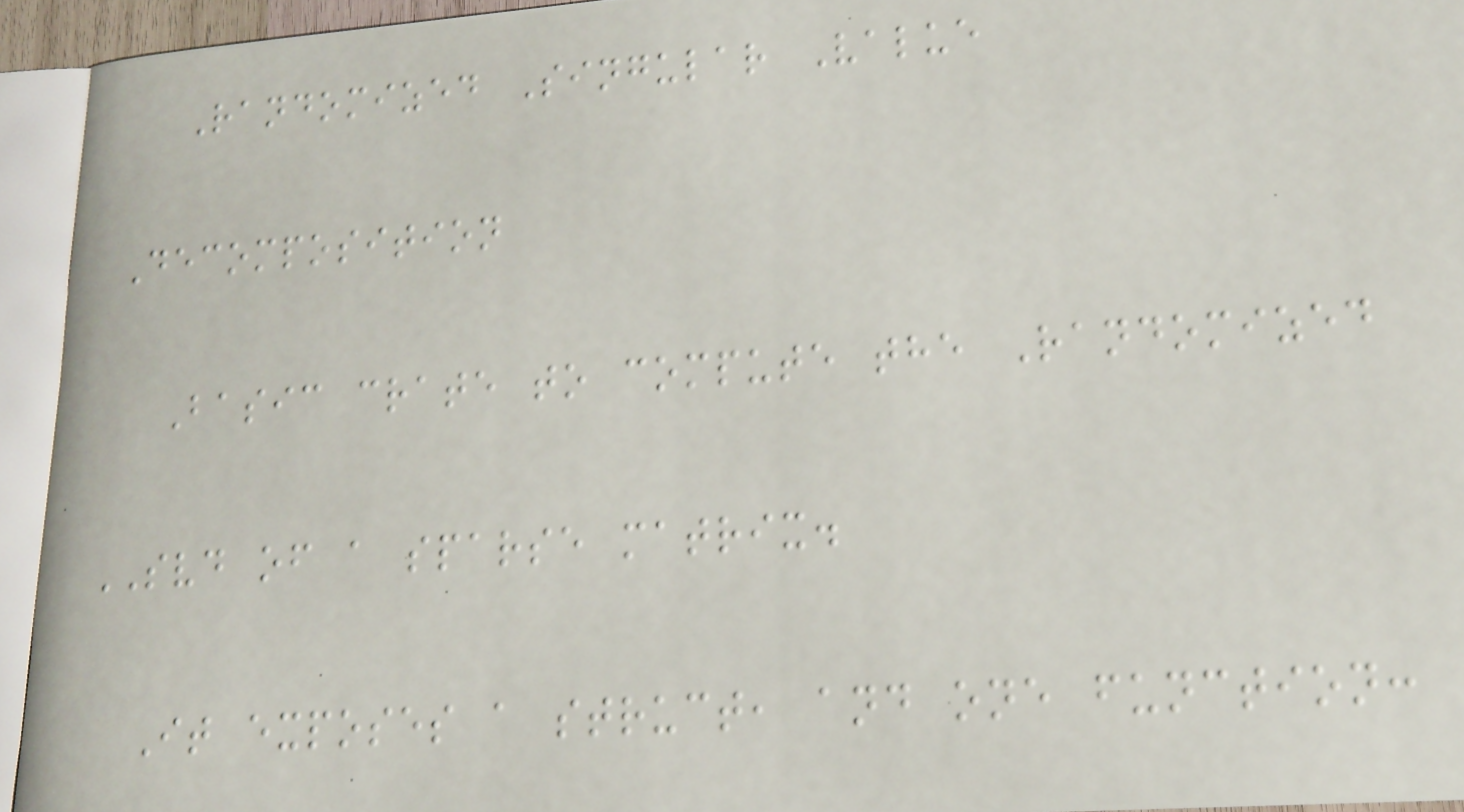Randomized Singular Value
Decomposition
Basic crate to compute the Randomized
SVD of a sparse matrix.
It exposes a struct, and one function:
